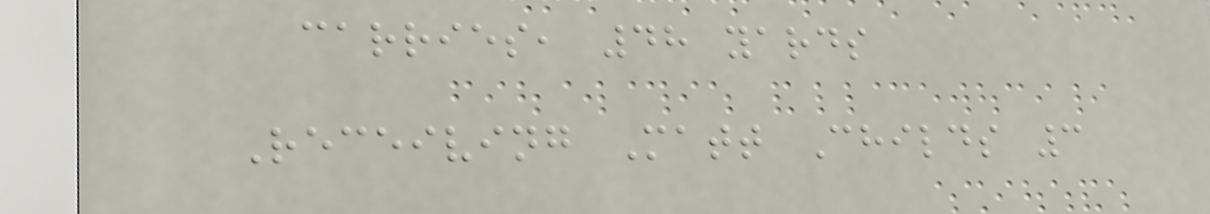carries, 48 yards
Receiving Matt Childs 3
